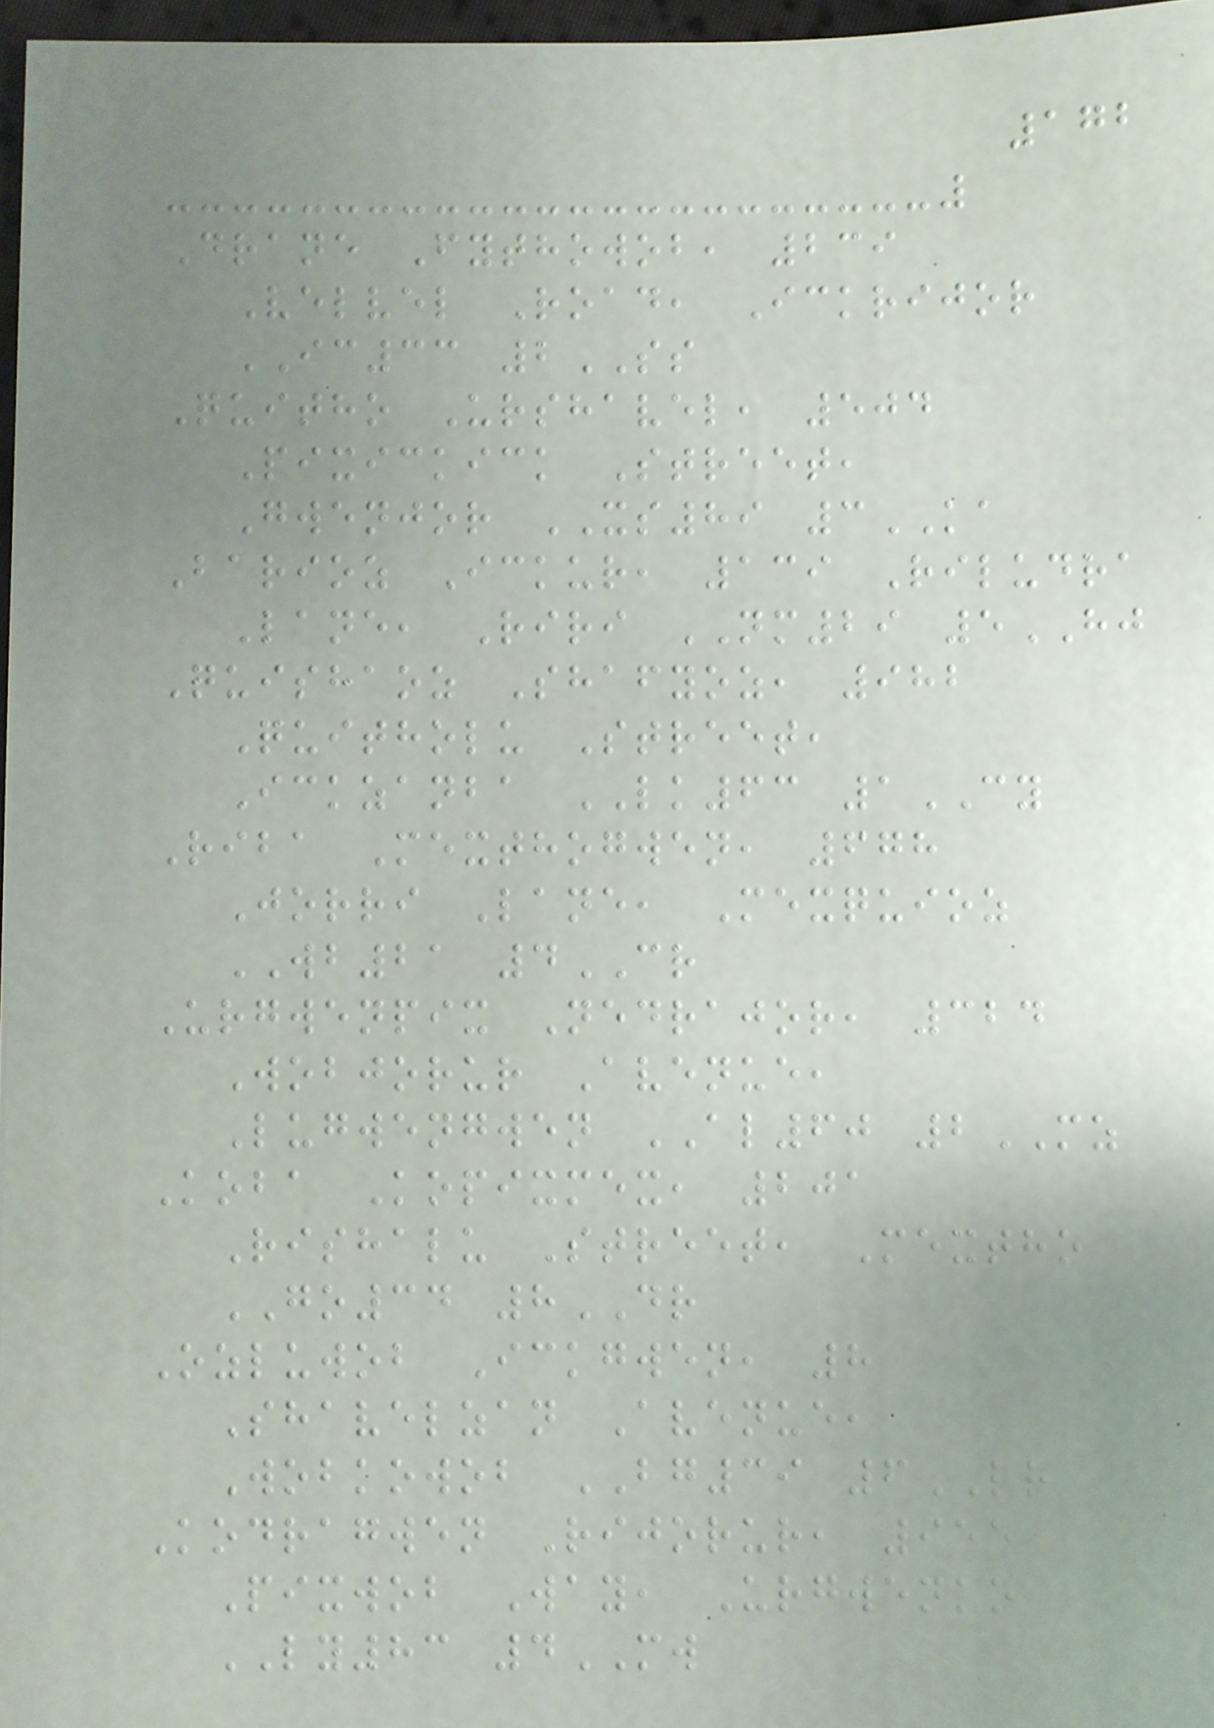172
Drane Fythowob, 239
Velvel Road, Ickrijor
IC33 2SS
Quitho Urshavel, 504
Pixickick Street,
Gwenjor XS89 3KA
Barioz Ickur, 139 Riludra
Lane, Riri NM29 5HJ
Quishaoz Shafyoz, 982
Quitholu Street,
Ickzanba LK63 1CY
Riba Mexthogwen, 678
Jorri Lane, Mexquioz
WB21 4CR
Urgwenpix Nedrajor, 324
Wobjorur Avenue,
Lugwengwen AL60 2MZ
Koba Kopixmex, 201
Rishalu Street, Mextho
GO34 8DR
Ozluwob Ickgwen, 8
Shavelzan Avenue,
Wobkowob BG39 6LR
Kodragwen Rijorur, 955
Pixwob Way, Urgwenko
LY83 4MW
